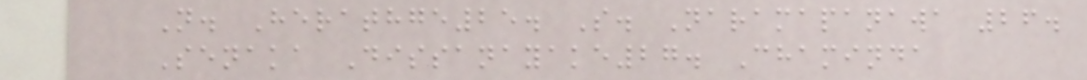N. Herathge25. S. Naramapanawa 26.
Senaka Dissanayake27. Chaminda
